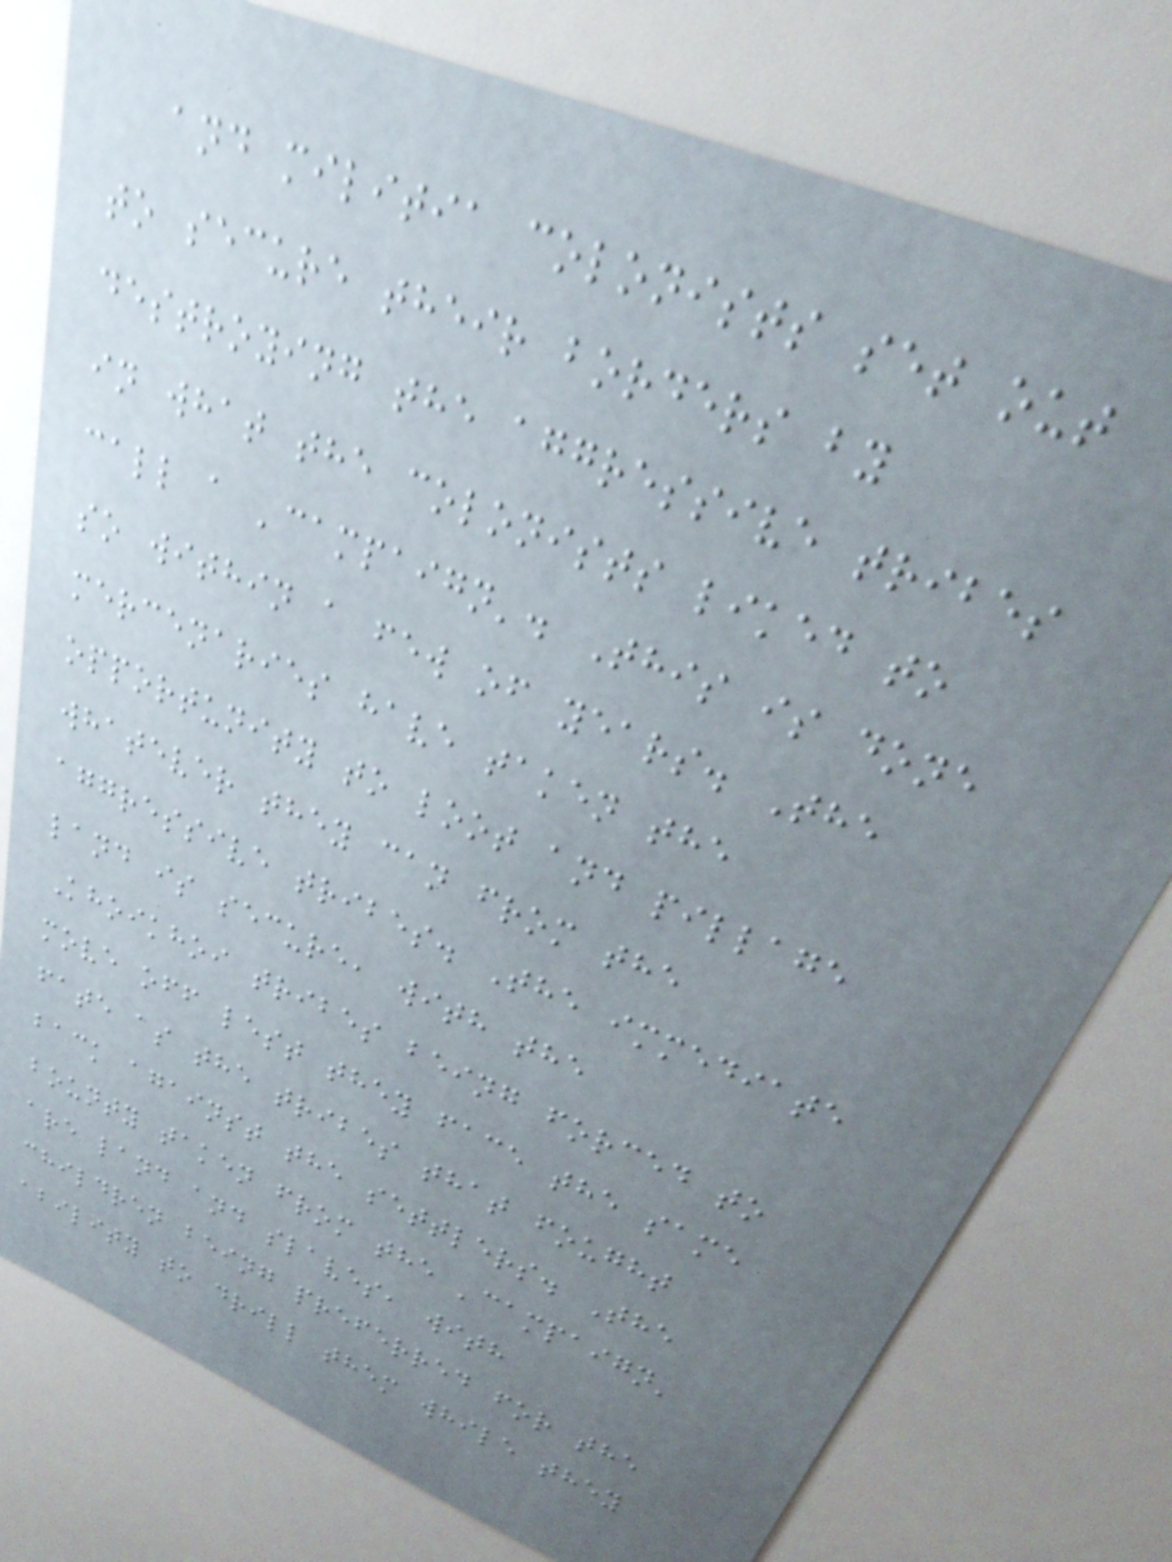and militia colonists set out
to secure their borders by
destroying the aggressive tribes
in what the colonists liked to
call a 'campaign'. This is done
so within a few of years. The
mercenaries have taken the
opportunity to loot and pillage
whatever they can from the
aggressive tribes. The immediate
land is secure, with the
Khoikhoi tribes being forced to
move off lest they face the same
fate as the tribes that fought
back against the settlers. The
bounty taken from the 'campaign'
are land and slaves, with
children being preferred for the
ability to drill them while they
